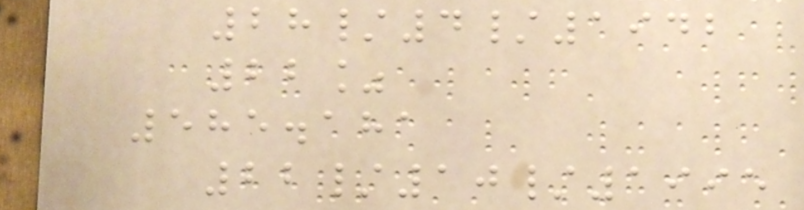28/4/1942
22%
585.181
22/10/1995
